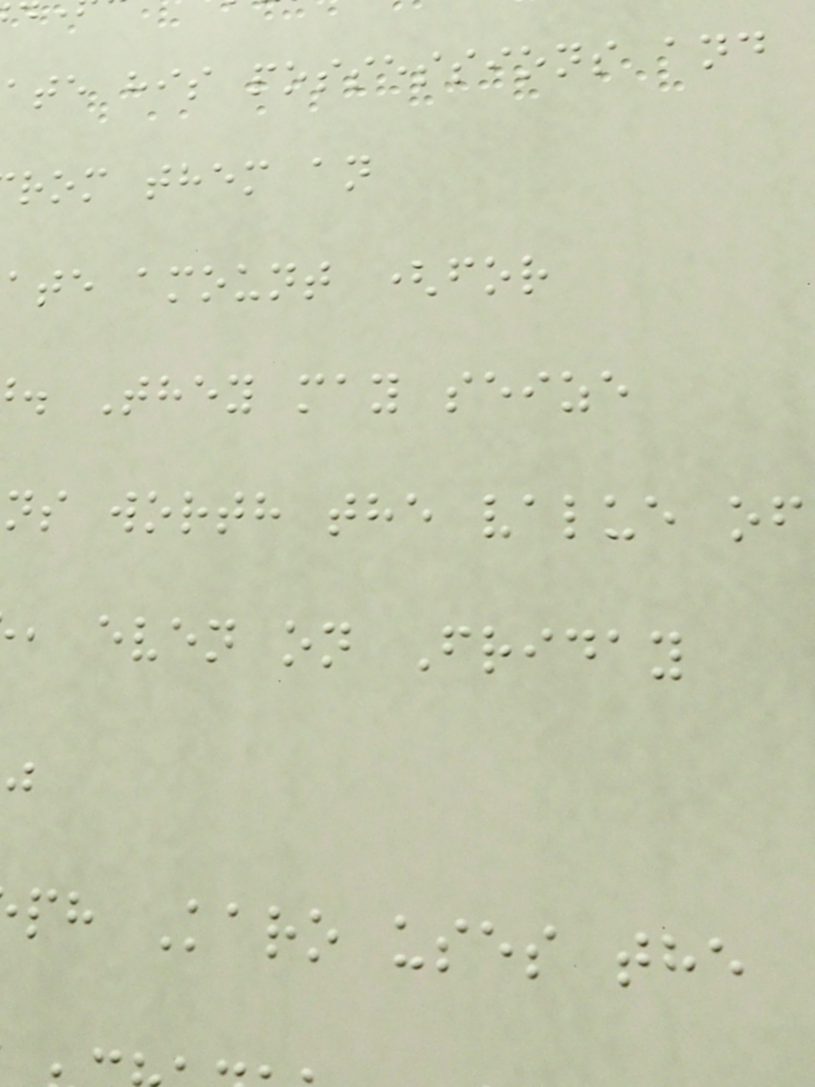ate his possessions and
rom them an
ate amount (for
. They may seize
ns worth the value of
, even on Friday
ph Karo uses the
